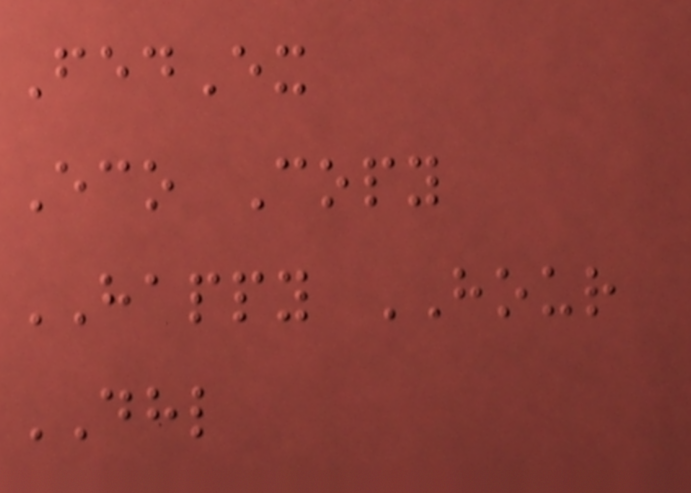FedEx
Eco Copy
HAPPY HOUR
DHL
